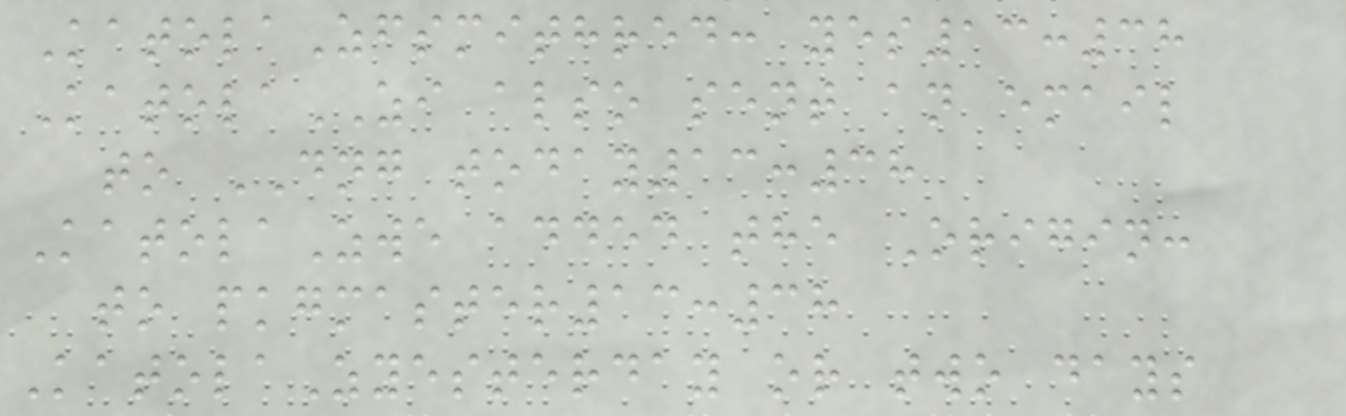KatolaZfsmithred: yes13:38
KatolaZI also sent an email
to DNG today13:38
KatolaZwe added the Origin:
to pkgmaster13:38
KatolaZyesterday or two days
